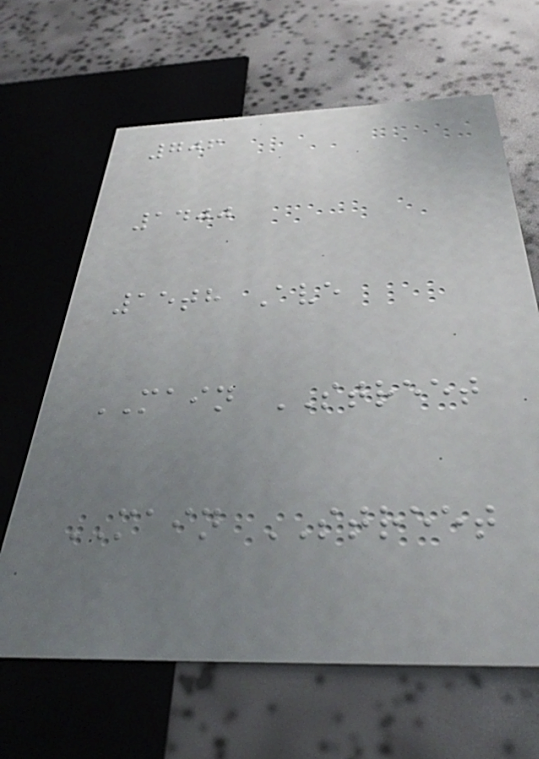706
1400
15th Ave
MAIN STREET
MAIN STREET
